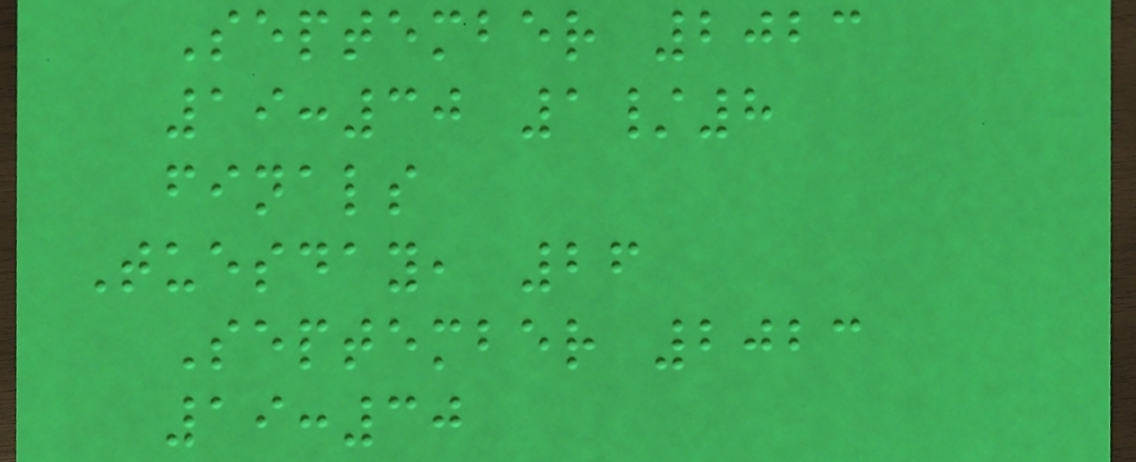September 2023
19:30 1/8
finals
Tuesday, 26
September 2023
19:30
